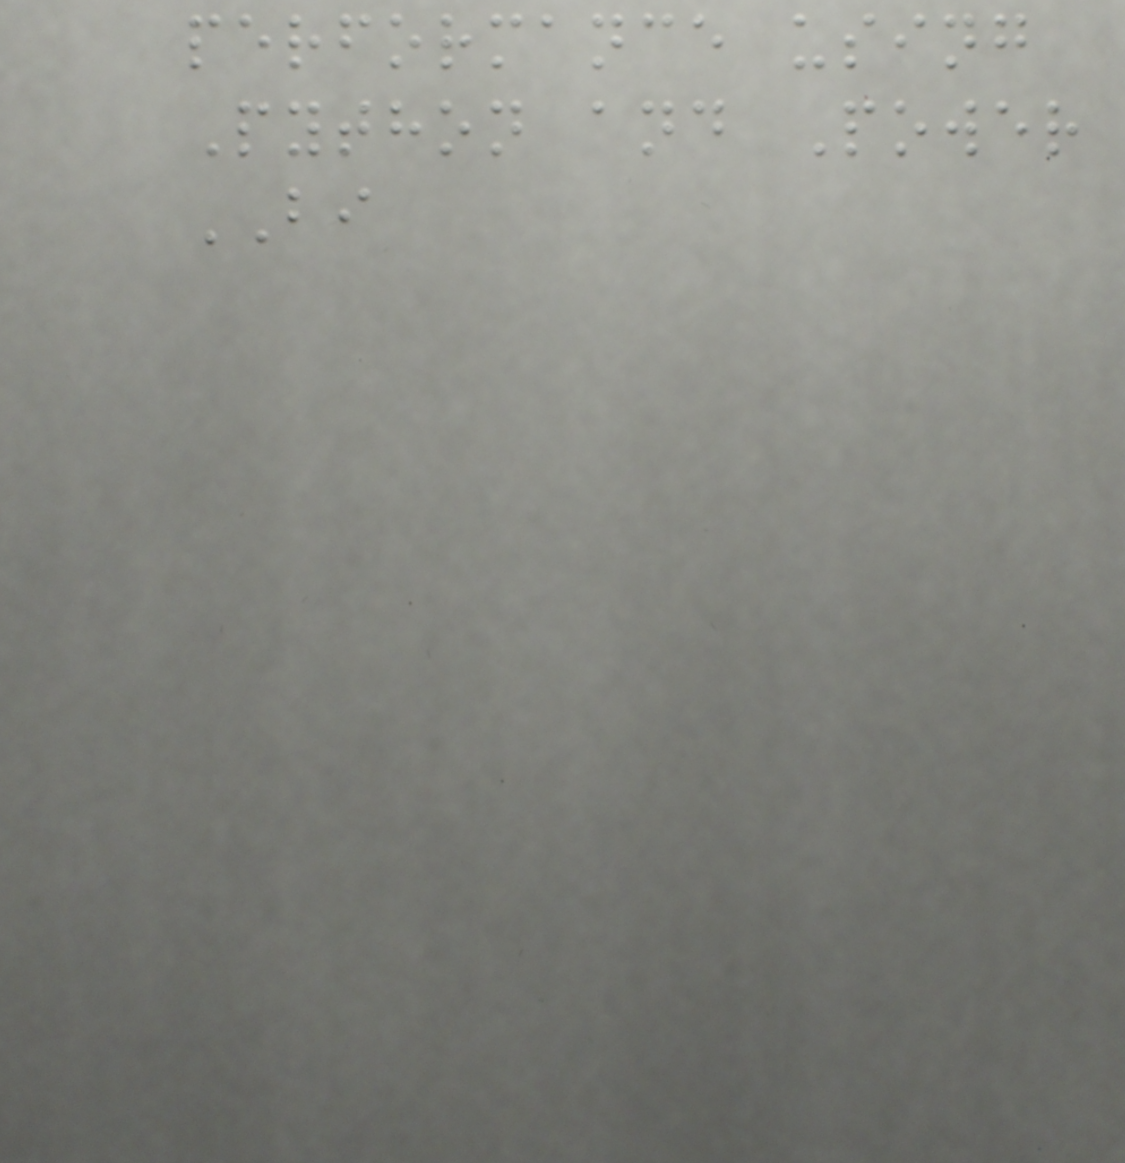performance using
Python and Power
BI
